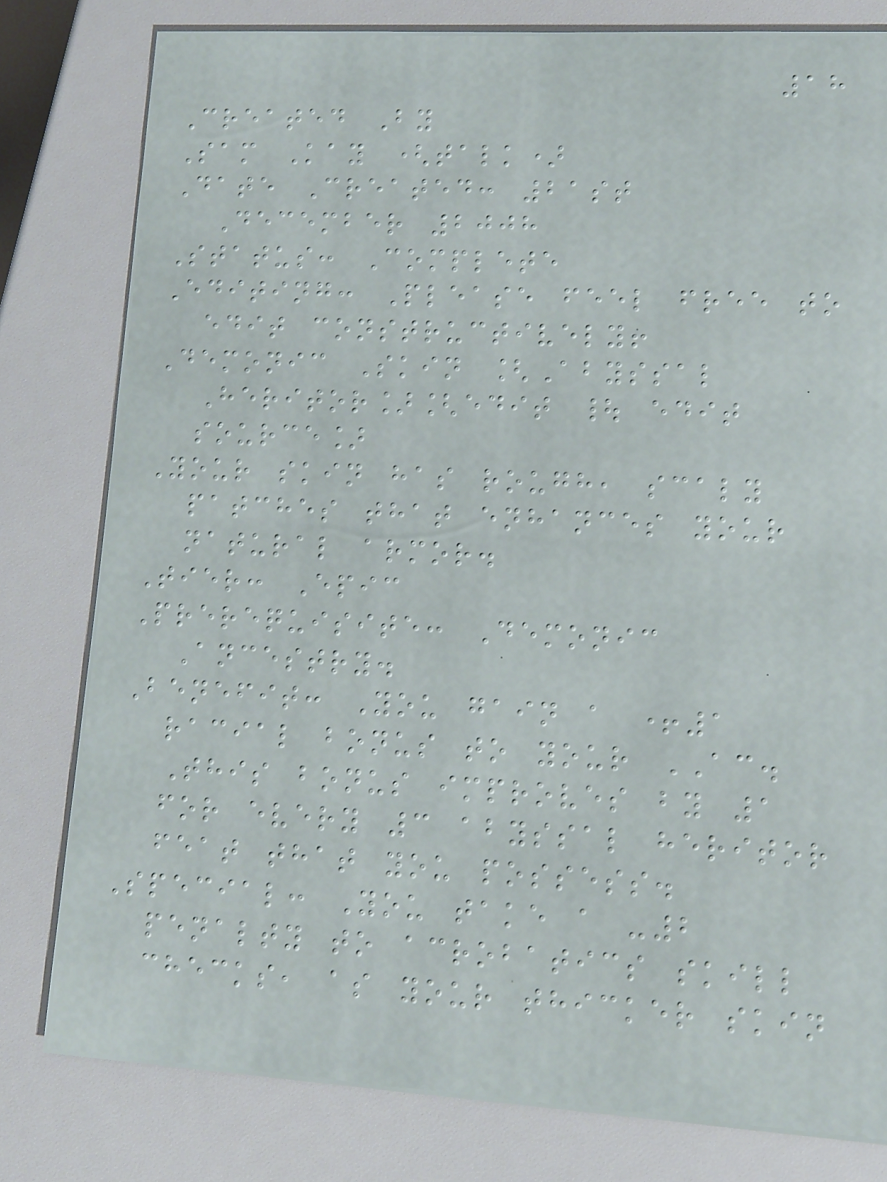18
Created By
Sam Kay (talk)
Date Created: 21st
December 2008
Status: Complete
Editing: Please feel free to
edit constructively!
Demonic Skin [Abyssal
Heritor][edit | edit
source]
Your skin has rough, scaly
patches that enhances your
natural armor.
Tier: Epic
Prerequisite: Demonic
Ancestry.
Benefit: You gain a +1
racial bonus to your AC.
This bonus improves by 1
for every 3 abyssal heritor
feat that you possess.
Special: You take a -2
penalty to acrobatics skill
checks, as your thicker skin
